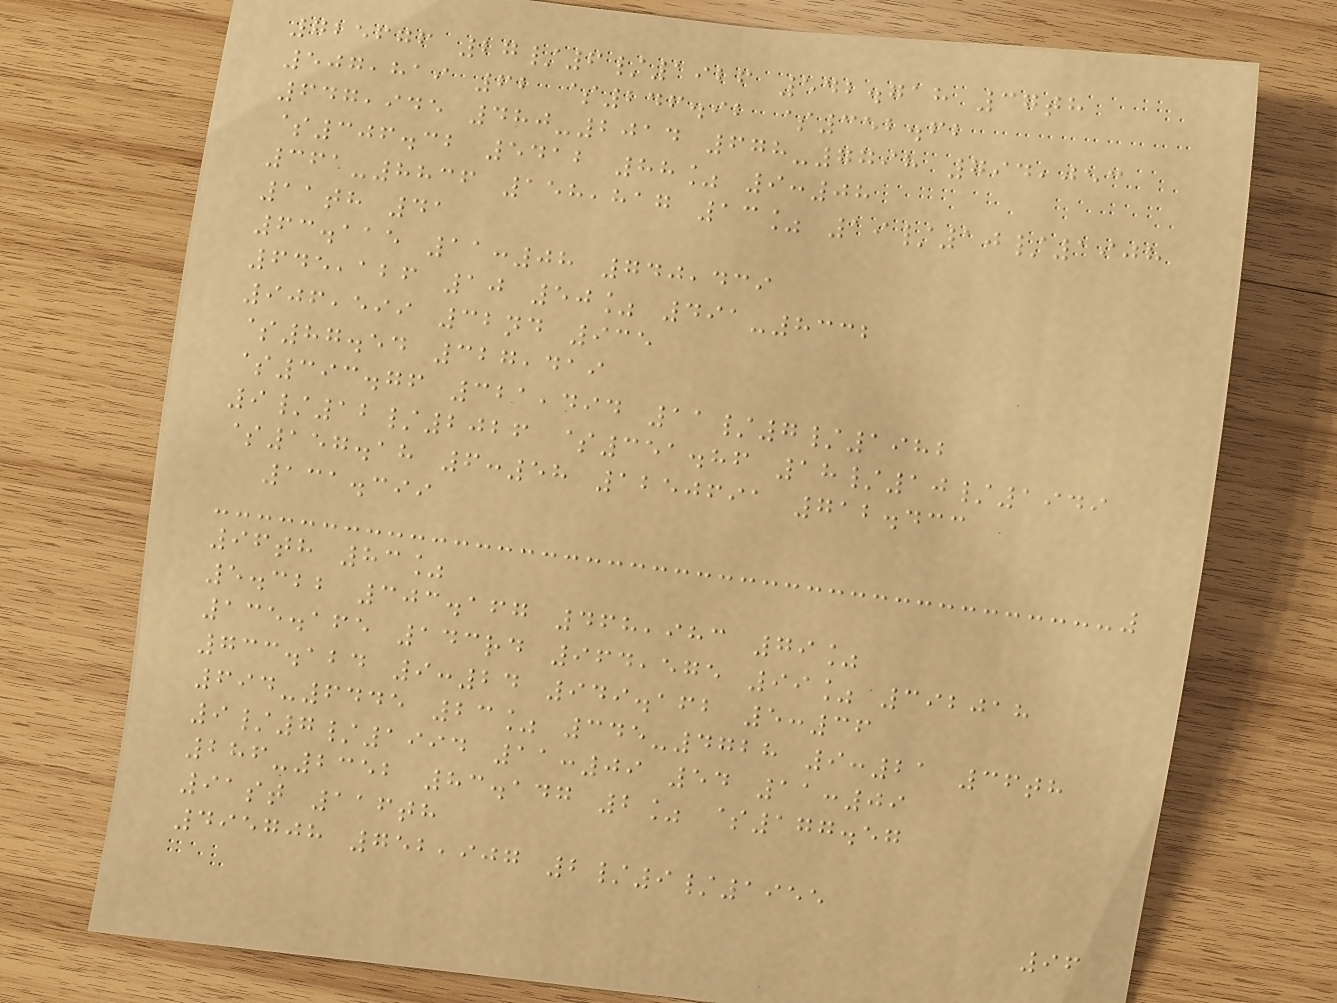725676 27/6/1926 542.718 37th
507,819 62 $246.92 $352.62
647,945 480-2014 678-7798 794,053
$306.32 5412 88% 9:08
361-8836 158,817 13% 19/10/1908
11th 41
63.115 11:08 740,439
645,126 10 50% 491-8332
906,599 32nd 935
$87.54 327,419
$393.76 321,494 11/7/1982
9/12/2026 $351.86 18/10/1949
$157.18 6:58 1250691 712.433
131.399
96th 83%
5.322 303.167 468,983 79%
135.165 143rd 964,575 99% 392018
733.124 9:24 949.162 5:36
694-6445 23% 345-4728 9:21 36th
9/7/1994 11:09 54 11:09
286-2352 83.147 2% $177.57
91st 116th
495708 752,907 2/9/1955
96
